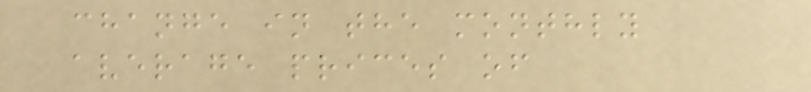change in the monthly
average prices of
